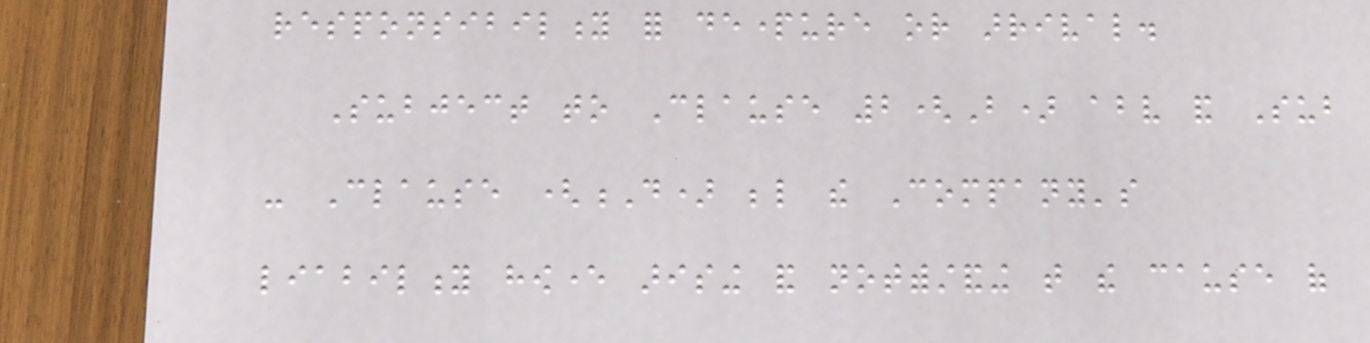responsibility for departure or arrival.
Subject to Clause 2(B) above and Sub
- Clause (D) below the Company's
liability however arising and notwithstanding that the cause of
